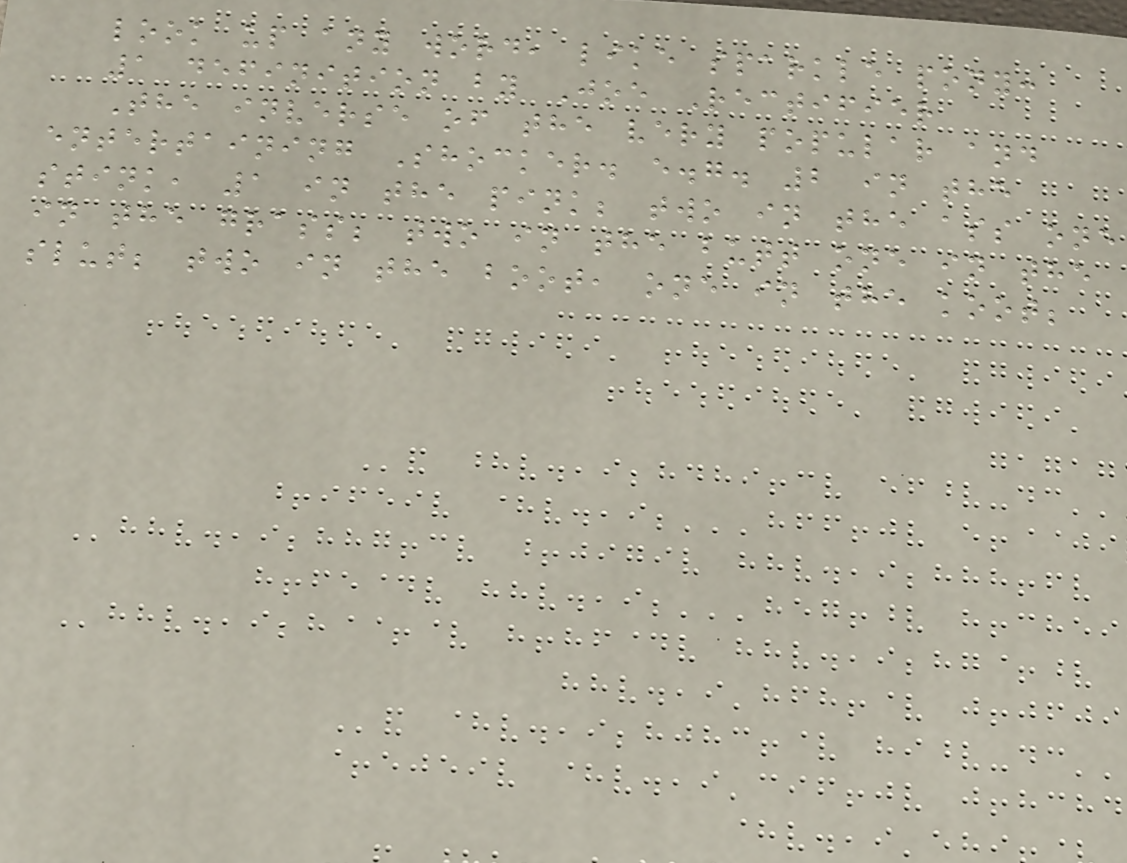look up any word, like sparkle pony:
1 definition by Joe Rectifier
The inverse of the very popular and
entertaining Shocker. e.g. 2 in the
stink, 1 in the pink; two in the ass one
in the grass; two in the butt one in the
slut; two in the boot, one in the koot;
